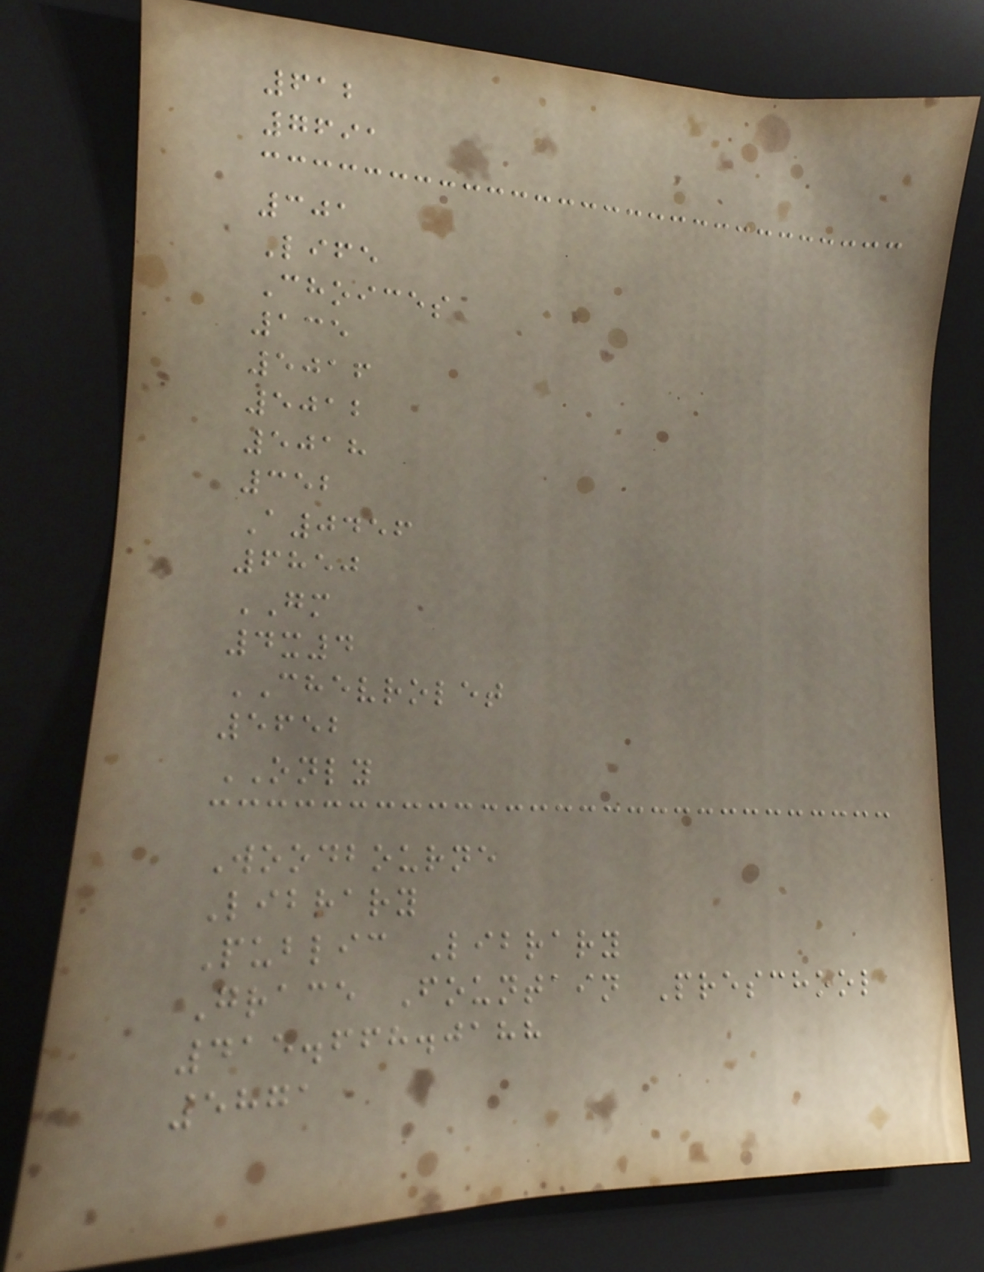612
7691
301
Life
Choices
135
5016
5012
5018
352
A0456
6850
GM
4x4
CHEVROLET
5652
ONLY
Woodbourne
Library
Public Library
Grace Fountain Preschool
415.668.0188
5871
